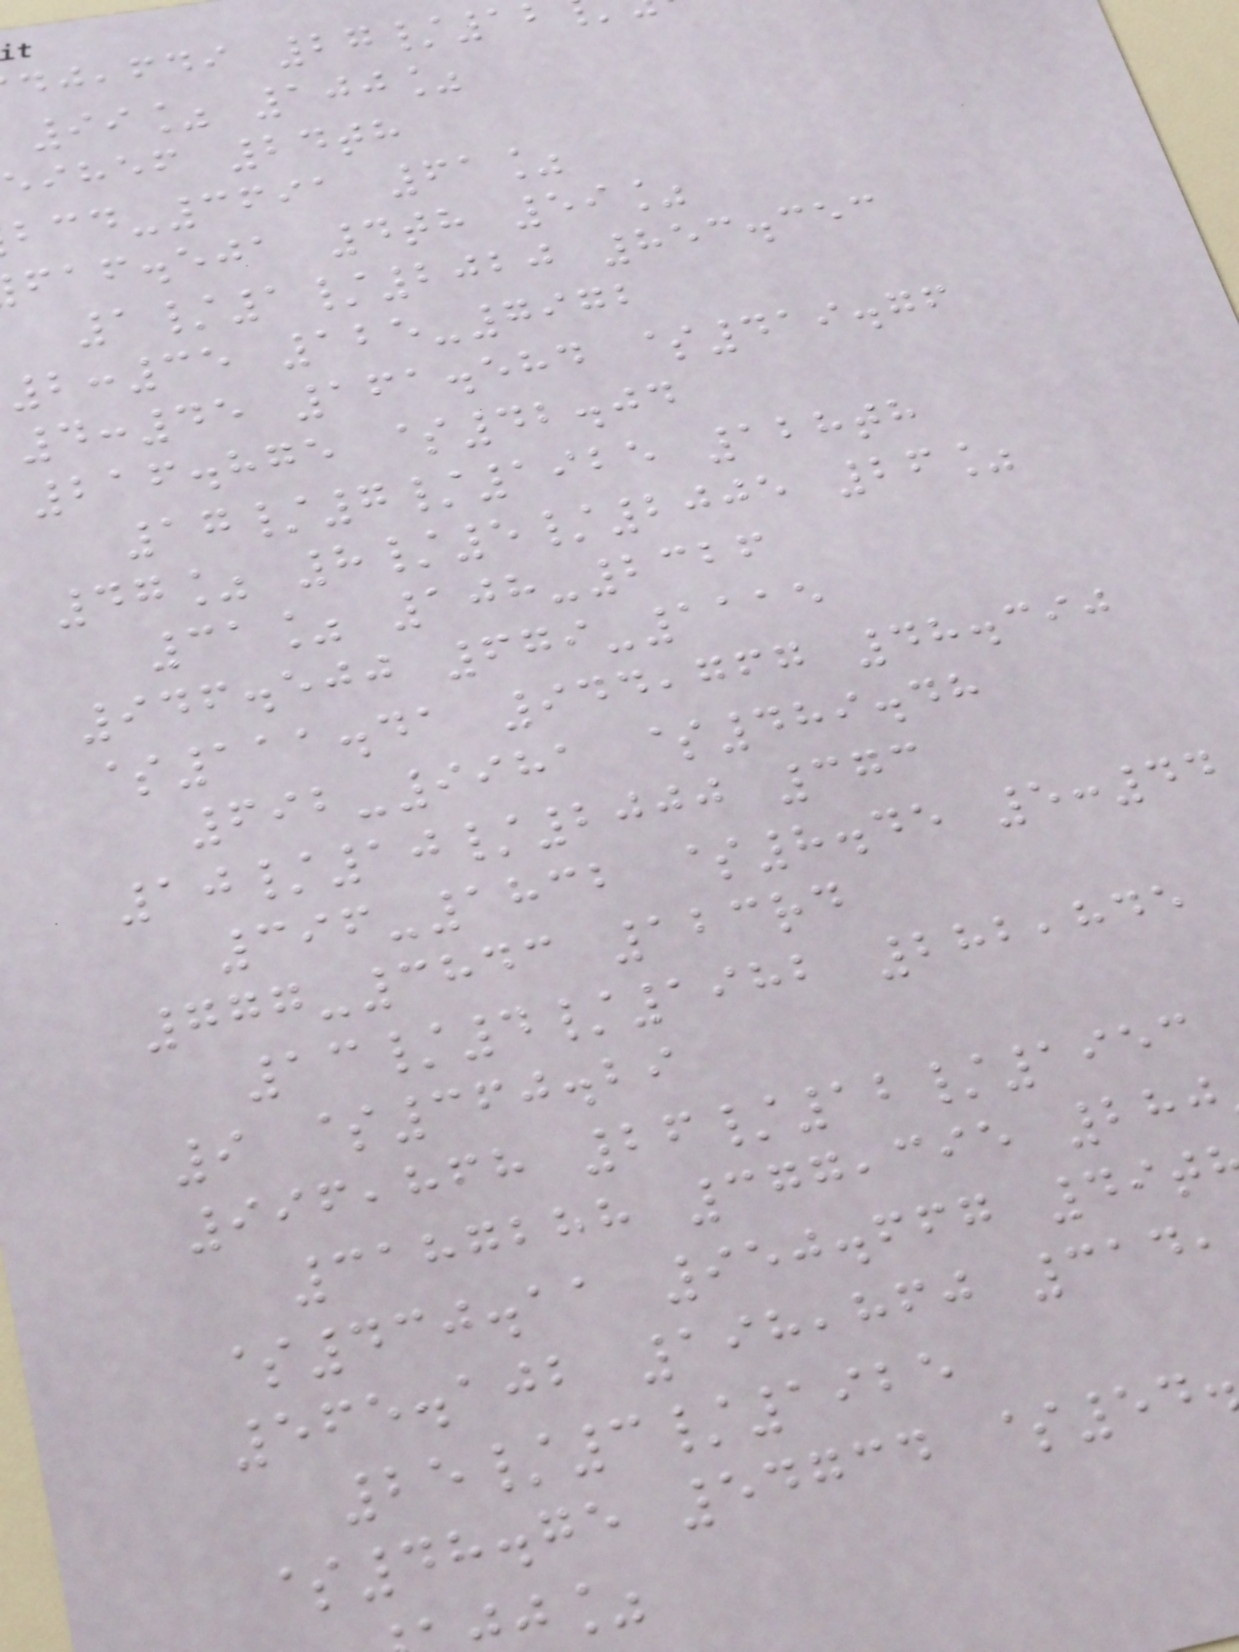,fdi 27/1
99% 100%
eihef 24th
-3691 61%
faf.eja 4th 59%
1/1/2020 853.353
2:35 125-7972
4:45 161.584 $419.76
216.875 $42.04
17/7/1925 128th
47% 8/5/2005 26%
31% 108-2326
946.500 679-1115
$111.41 944,767 48.390
692-9981 $489.48
10/10/2000 373
396-1832 $8.45 5:44
777-3843 123rd
13/4/1982 282,845
9 $360.29
996,868 26/12/1953
3187288 377,395 280
$430.11 950.667 49t
565.102 198,860 314,
25/3/1925
$48.75 54734 $54
